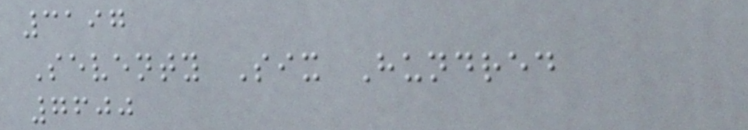3197
Seventy Six Hundred
7600
